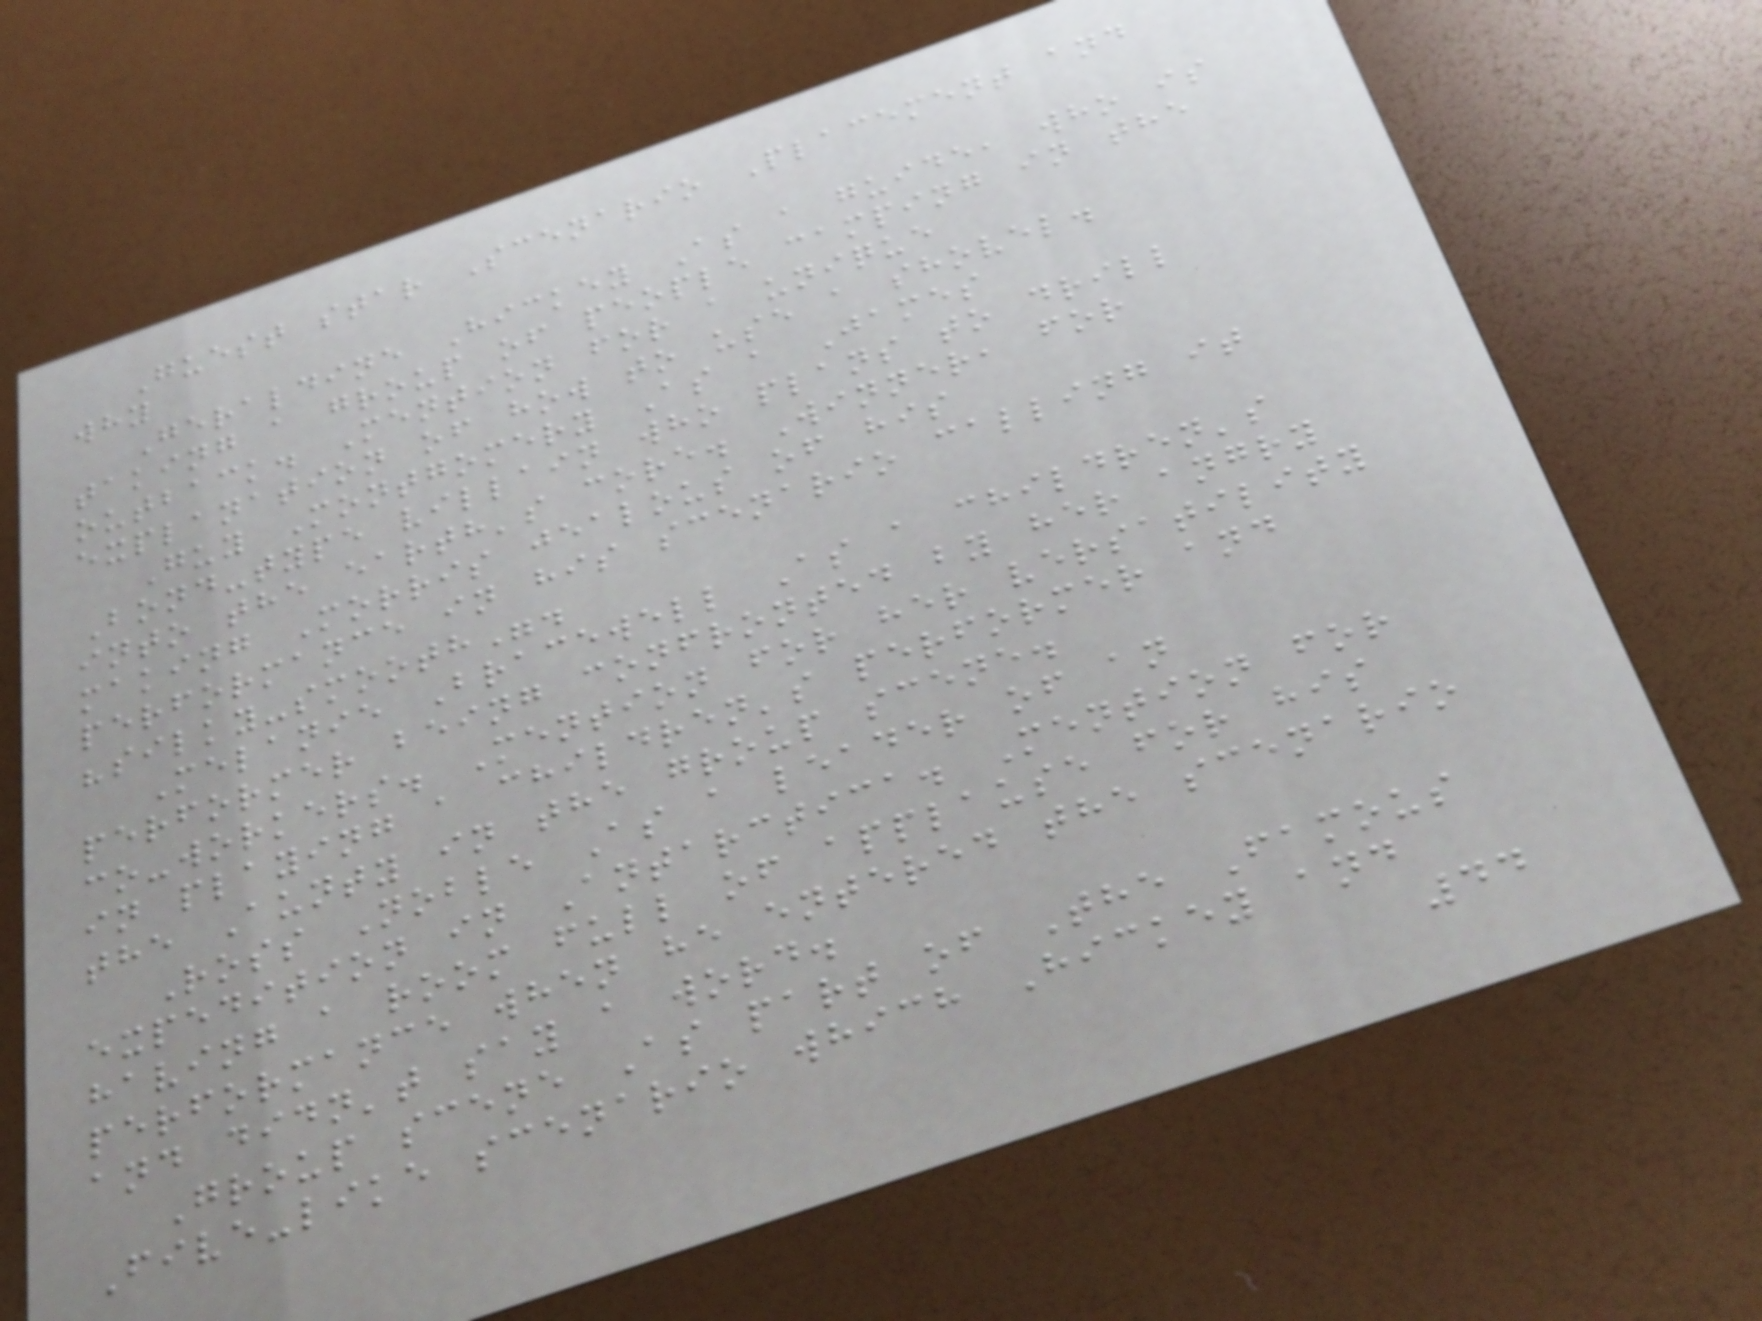Guest star Scenario Placement and
why
Geraldine Hickey As a guide, who is
taking a group of people camping in the
outback. Mention for a unique
explanation of how to use a shovel.
Guy Montgomery As a James
Bond-type villain who plans to drill
into the earth's core. Winner, for
making Morris jealous of his
performance in his scenario calling it
"silky-smooth".
Melanie Bracewell As a children's
performer being confronted by her angry
co-workers. Mention for her versatility
in playing a children's performer and
the Aunty in the group scene.
Ross Noble As a leader of an
expedition in Antarctica. Mention for
having a room full of applause for his
performance when he entered the scenario
and didn't say a word.
Group scene As part of The Famous
Five-like scenario which Hickey and
44
